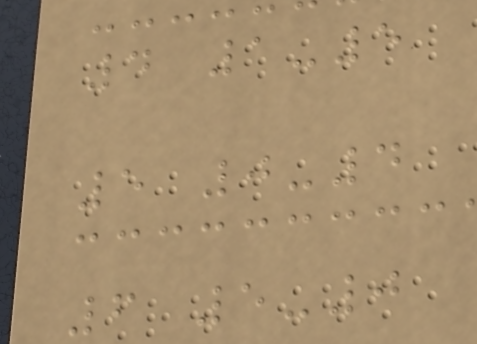4 1-5
5 0-4
6 5-0
